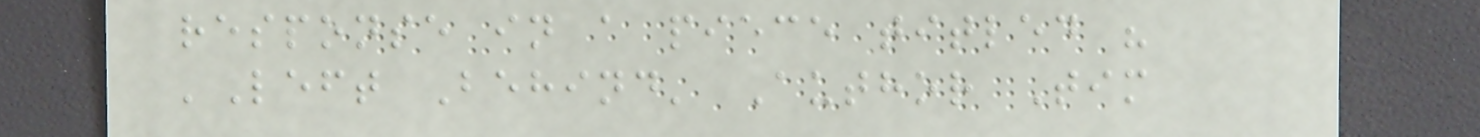response in a piece titled "
'Left Behind' Author Tim
